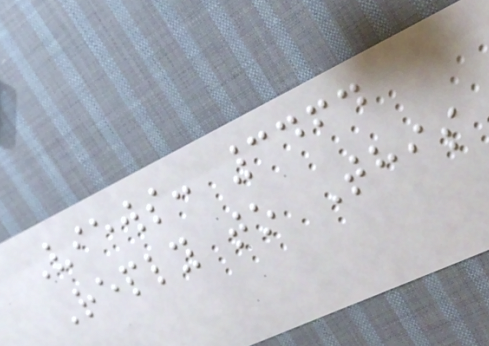Views: 3464
Reply to This
